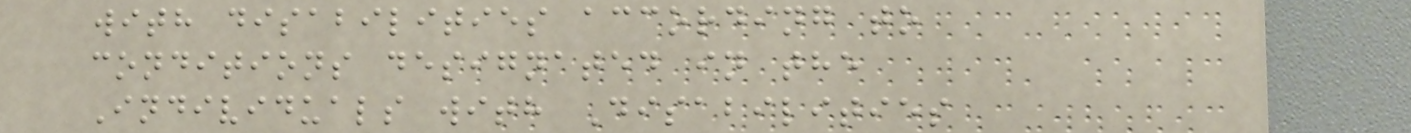with disabilities according to
conditions designated in the
Individuals with Disabilities
